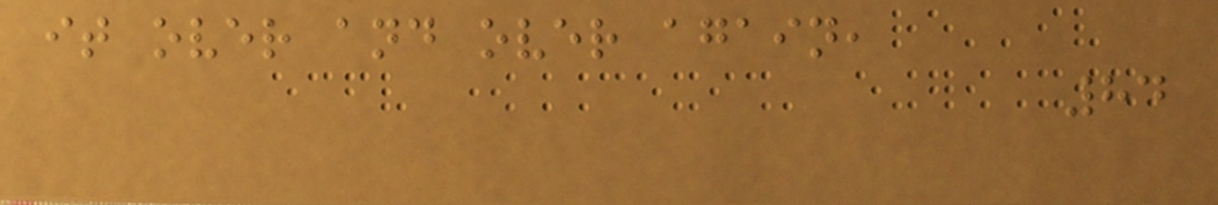it over and over again,
84
